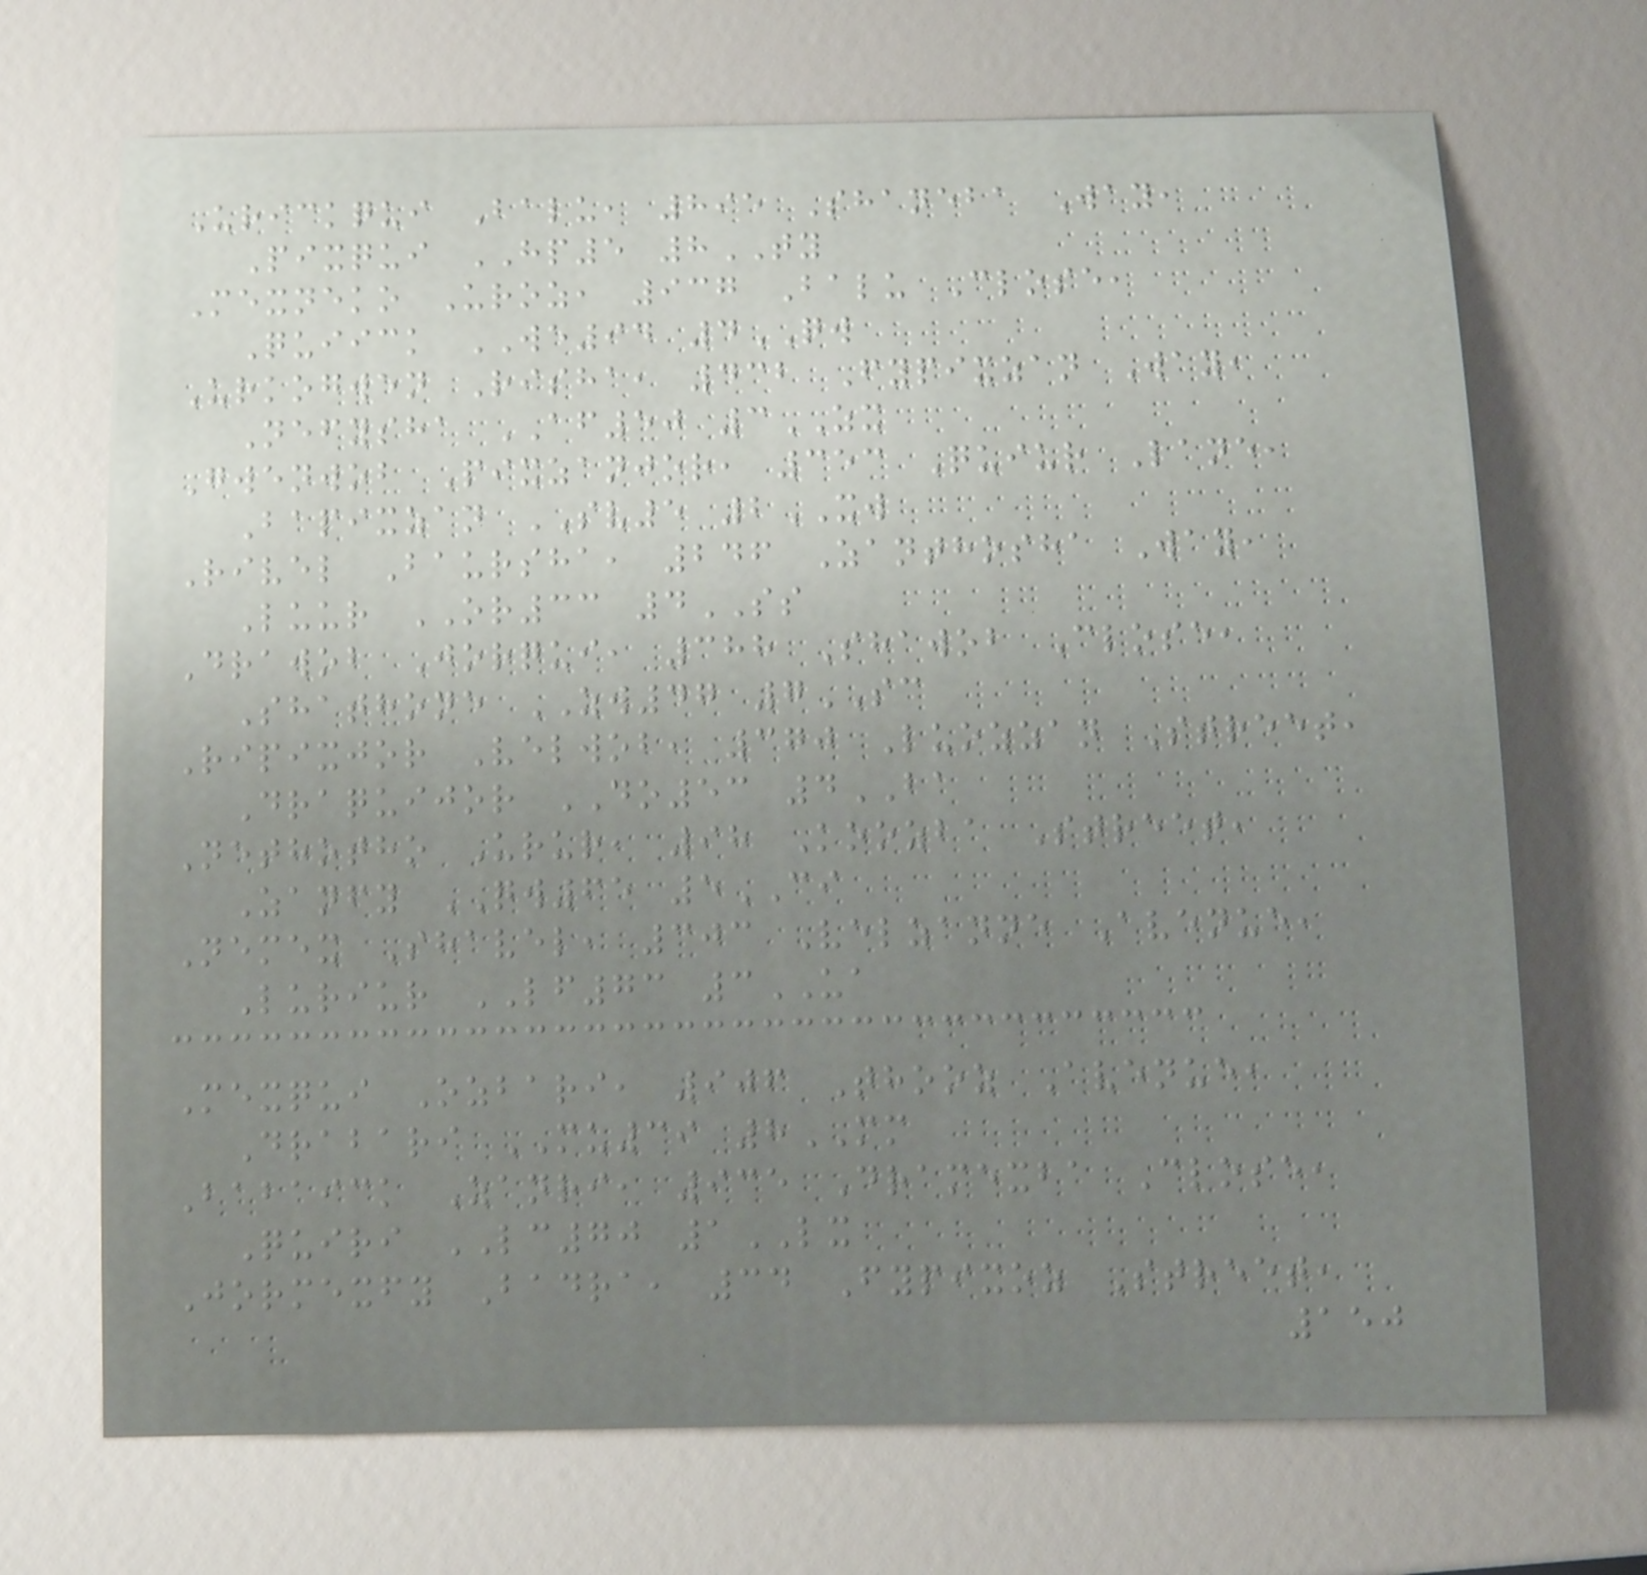Urickqui Balu, 895 Shaneba Way,
Pixqui HP5 8TY
Mexneko Uroz, 937 Balu Close,
Quiick WE94 4QW
Urkogwen Risha, 432 Fypixzan Way,
Nefysha AF50 3ZX
Gwenwob Pixzanjor, 353 Quiur Lane,
Bapixzan SV5 2XW
Rivel Baursha, 246 Zanthosha Way,
Luur OR33 4SS
Drawob Jorqui, 388 Shawob Close,
Shathone ZW47 7SC
Ripixjor Velwob, 370 Luozzan Street,
Draquijor DO53 4BA
Nethotho Urur, 98 Koozba Street,
Zanfy QW65 5CI
Nemex Shavel, 303 Velzanne Avenue,
Luriur LF73 3UA
Mexqui Ozbari, 906 Thooz Avenue,
Drabari MU39 8MM
Babaick Zanri, 935 Dramexba Close,
Quiri LC70 1LX
Jormexfy Badra, 34 Fypixoz Street,
150
